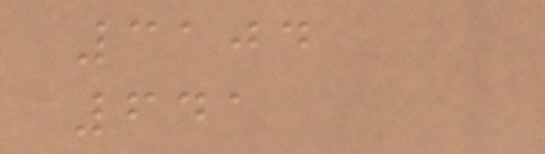3104
641
